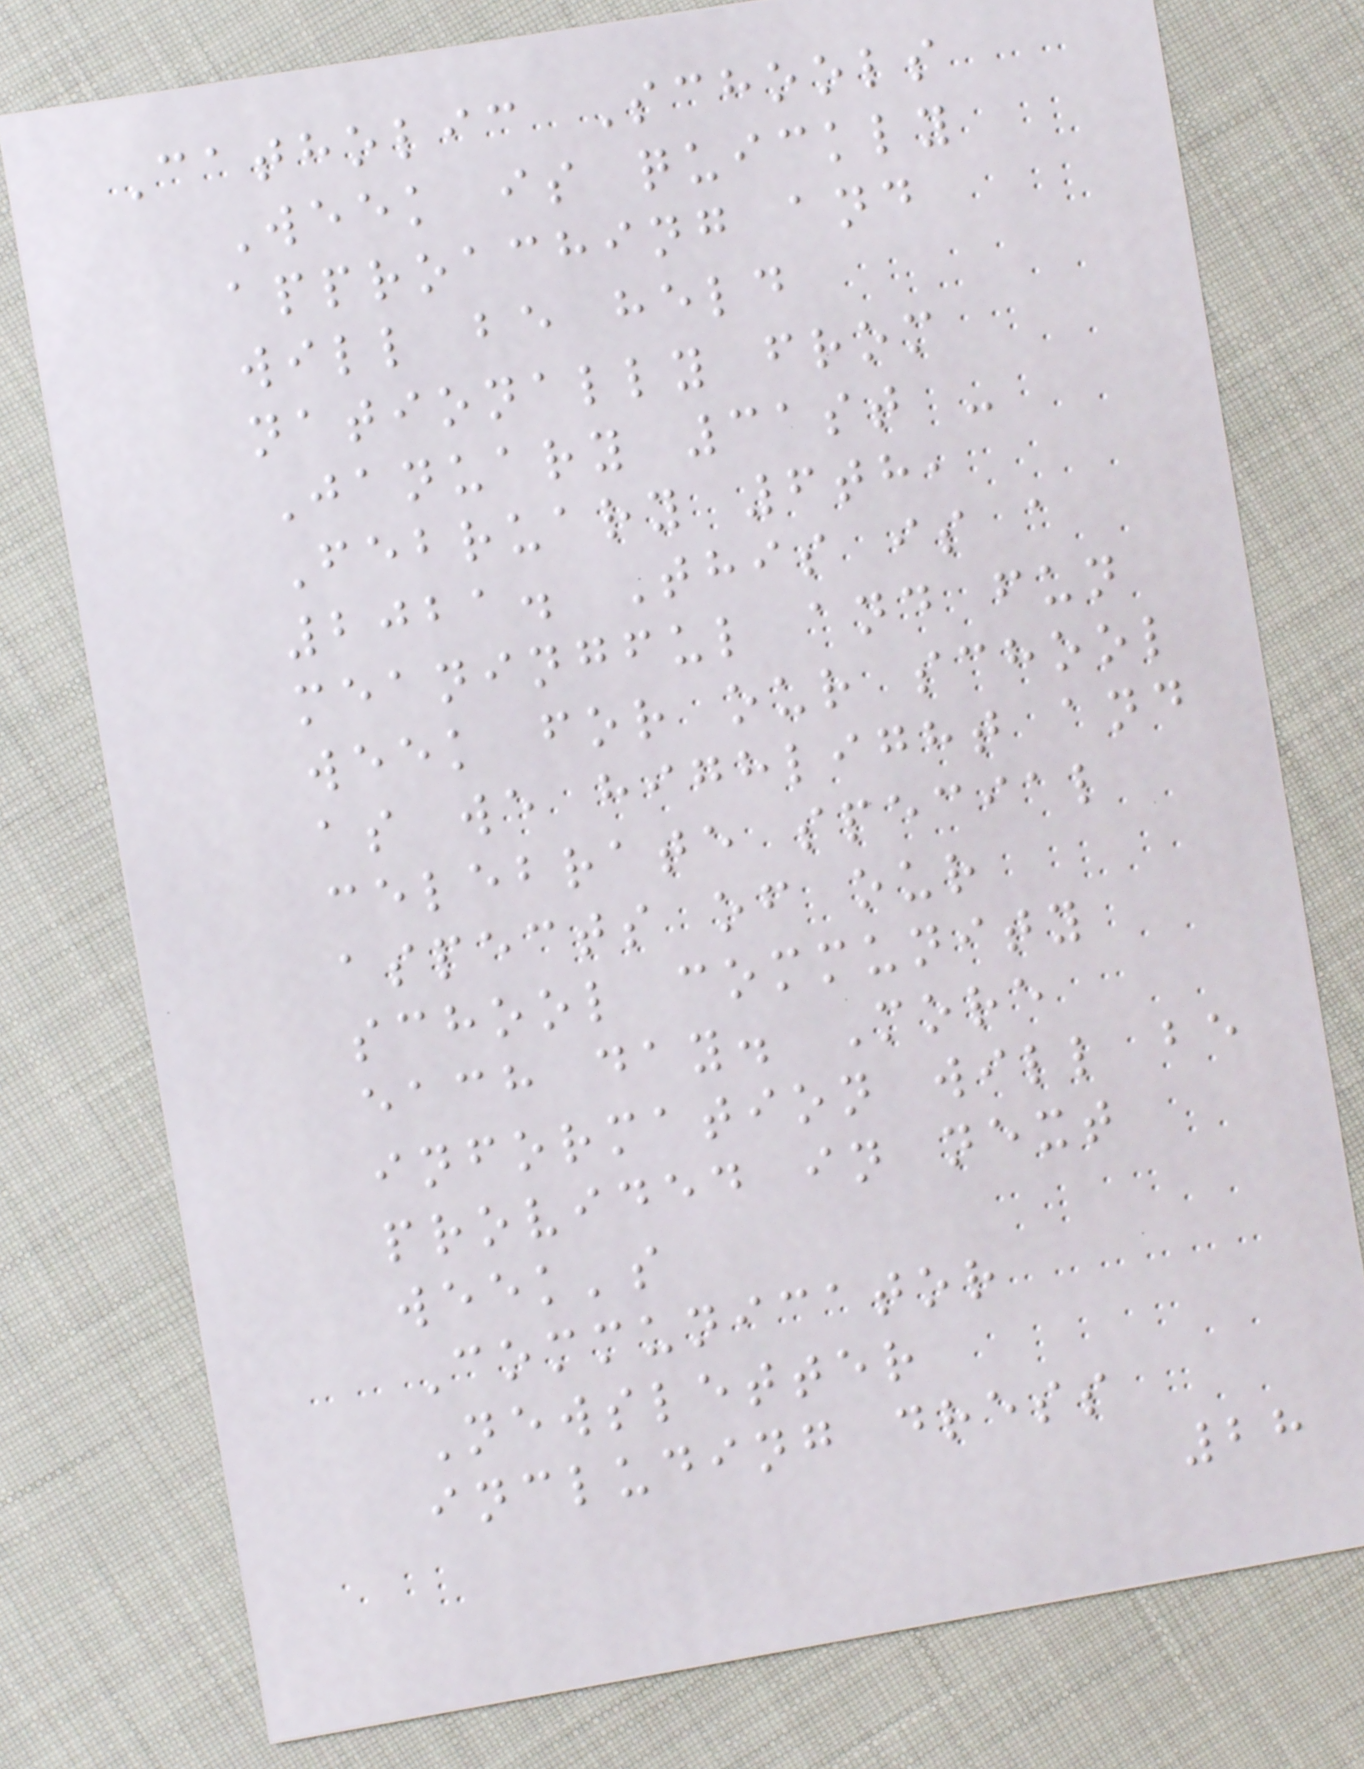Catholic Schools
Week is quickly
approaching and
will be held
nationally from
January 31st -
February 6th,
2021. This is a
meaningful and fun
week for our school
as we highlight and
celebrate special
aspects of our
school community
each day. More
information will be
provided in next
week's
Communicator
Newsletter
including dress
28
